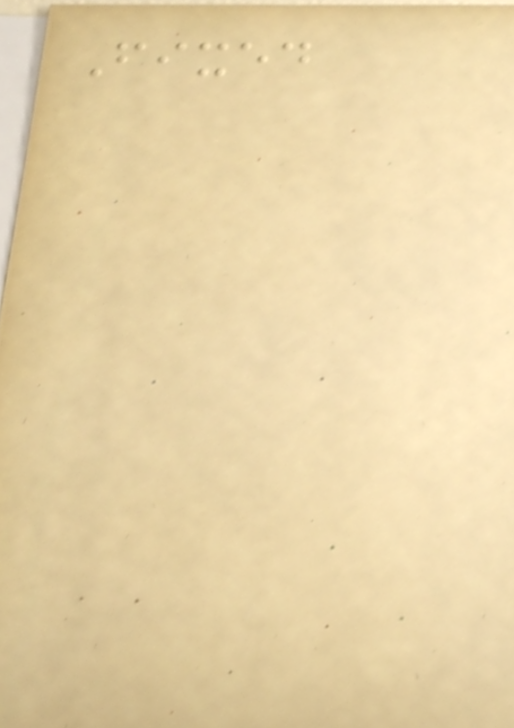Fixed
